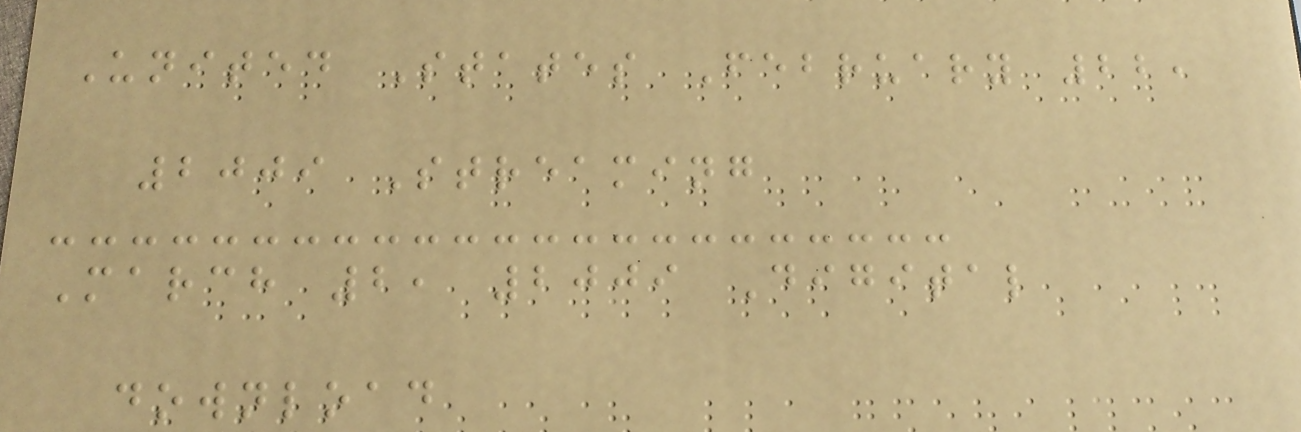United States February 22,
2009 Streaming
March 2, 2009 Digital
download
